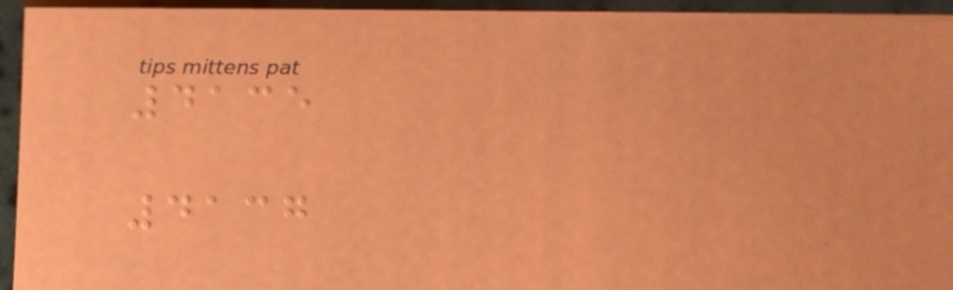4135
4137
